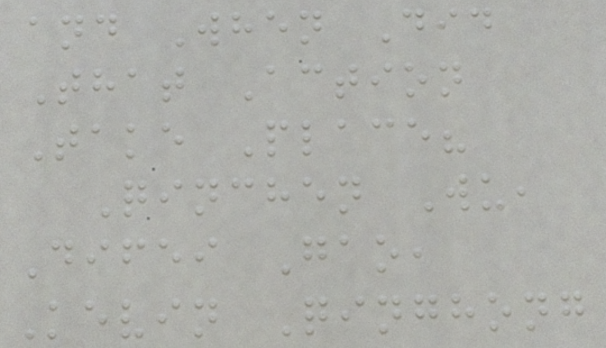and When Did
That Action
Take Place?
Qinchen Wu,
Difei Gao,
Kevin Qinghong
